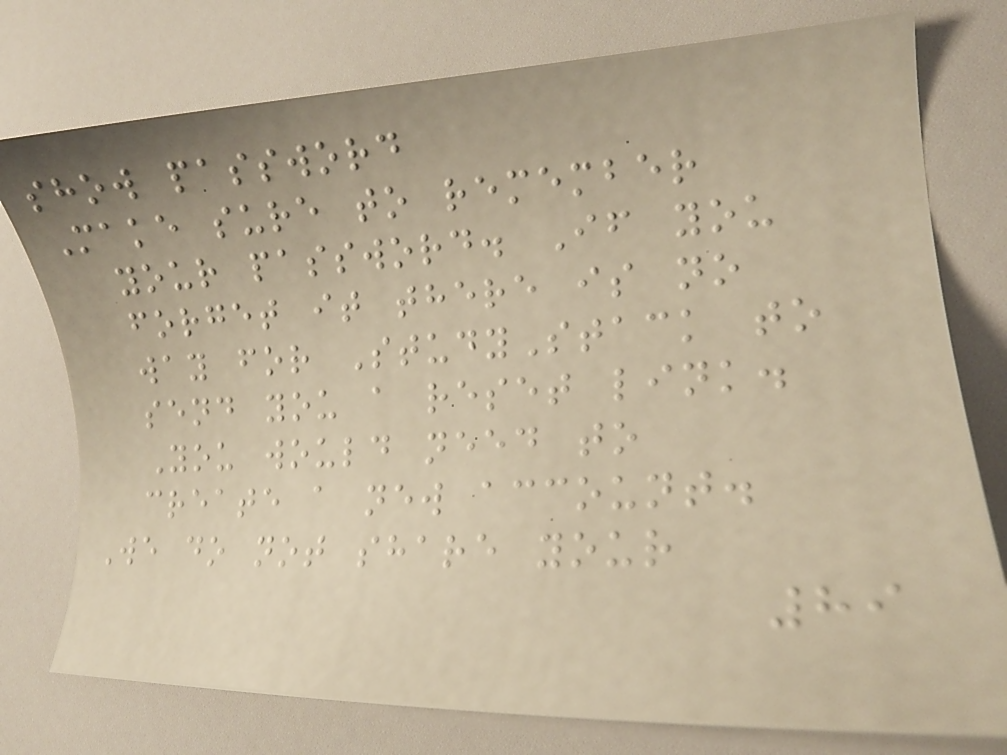show password
Make sure to remember
your password. If you
forget it there is no
way for StudyStack to
send you a reset link.
You would need to
create a new account.
We do not share your
89
